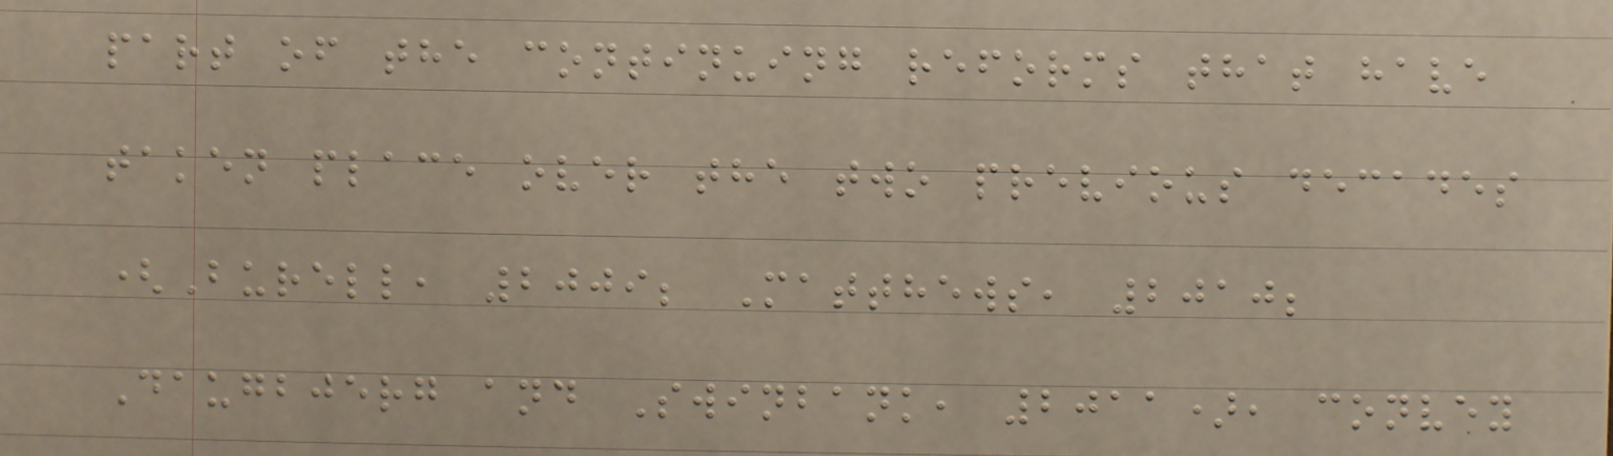part of the continuing reforms that have
taken place over the two previous decades
(Burell, 2009; Matthews, 2010;
Daugbjerg and Swinbank, 2011), convey
